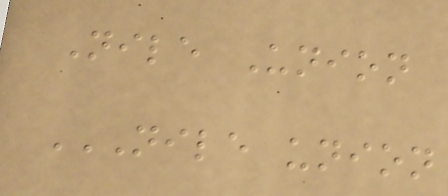Nile Union
NILE UNION
